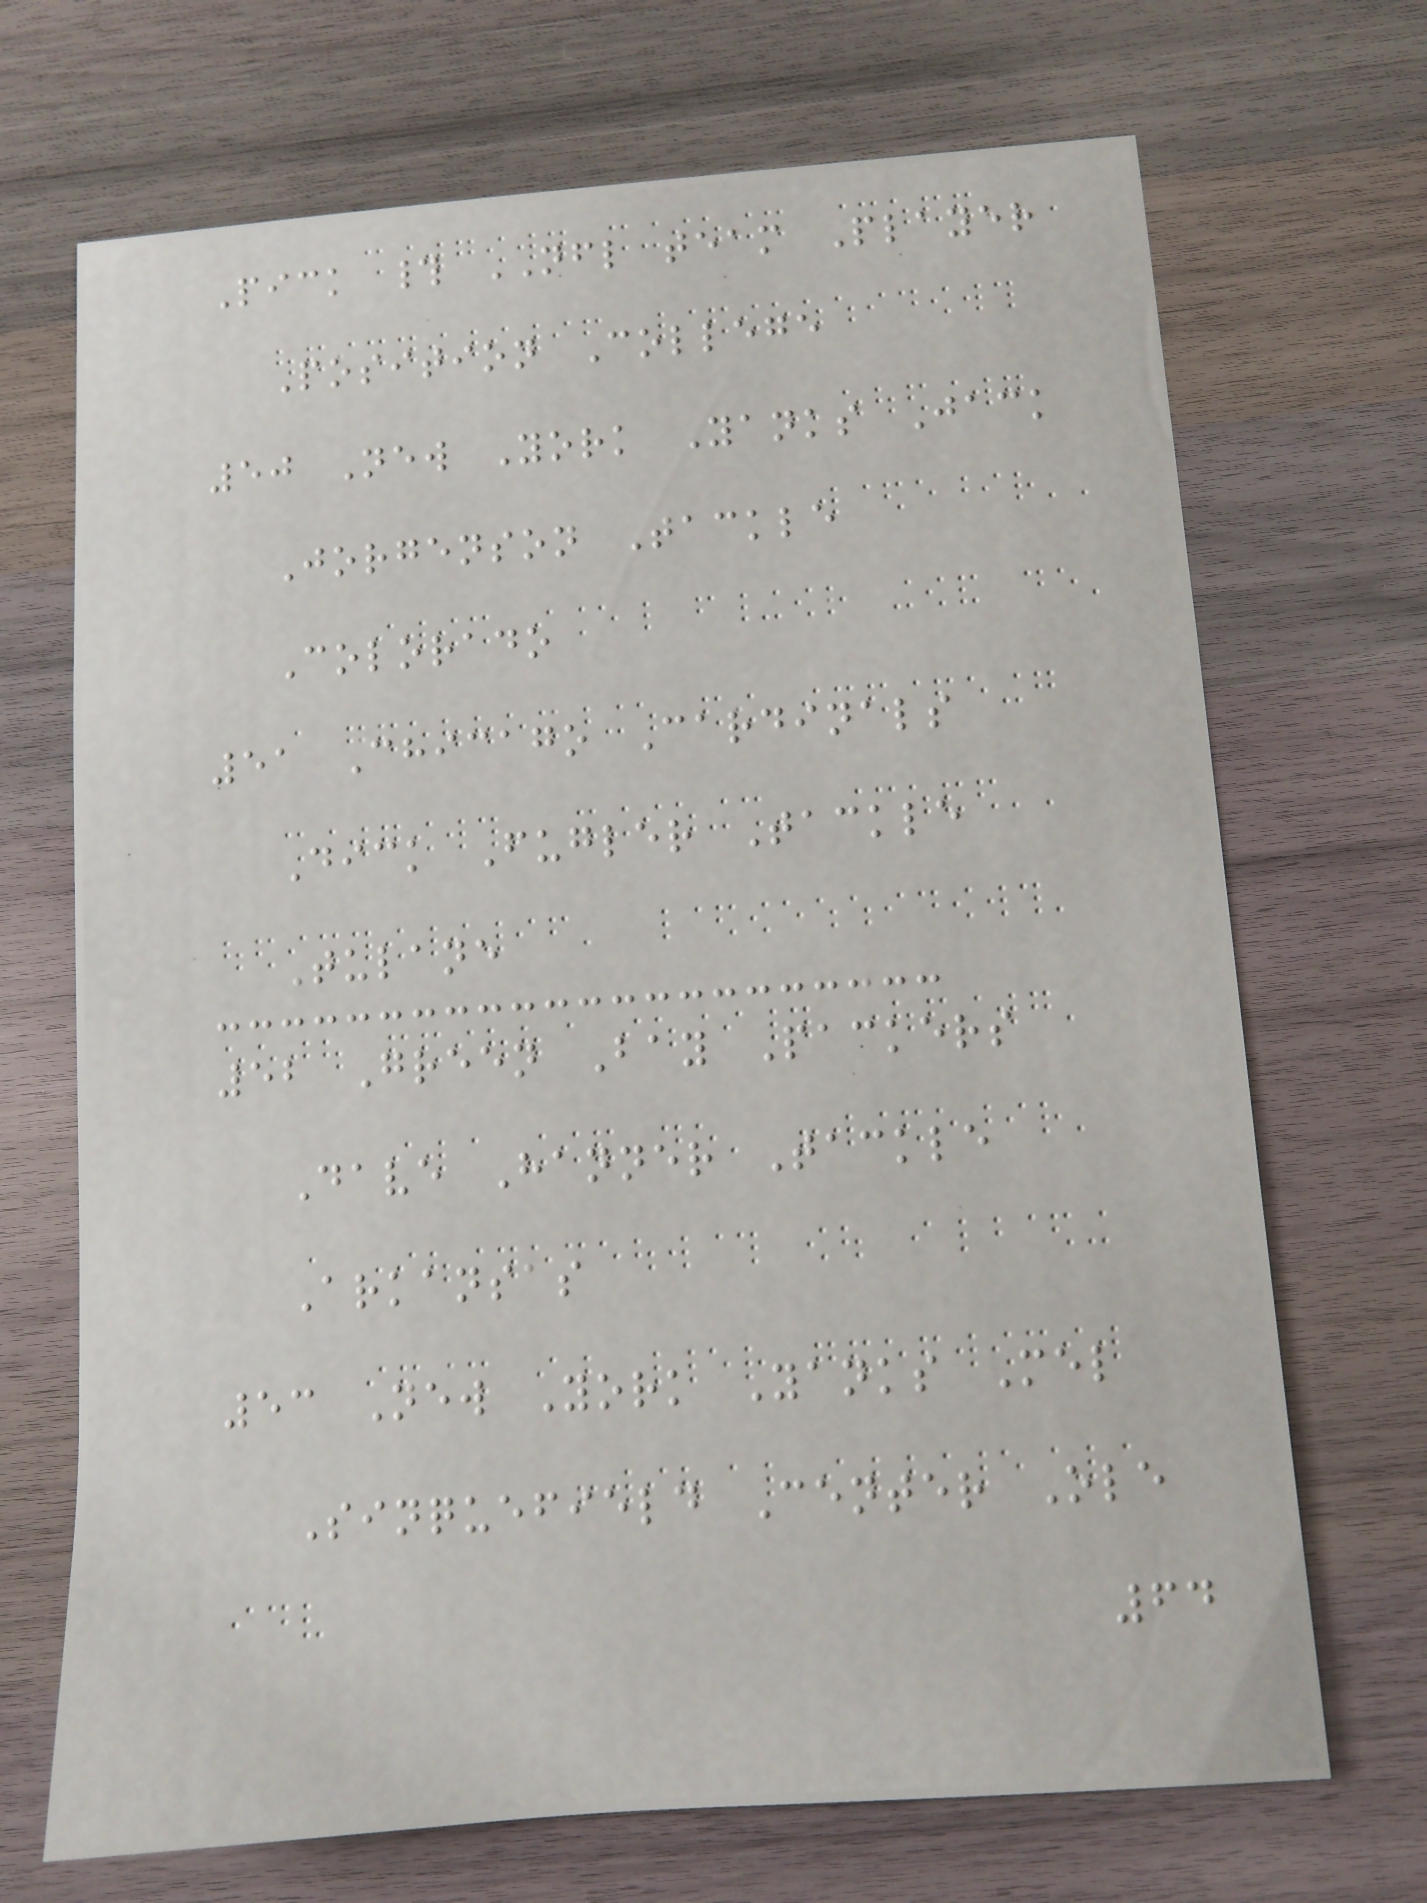Pick # NFL team Player
Position College
50 New York Yanks Jack
Jorgenson Tackle
Colorado
51 Chicago Cardinals
Dick Fugler Tackle
Tulane
52 Green Bay Packers
Dave Hanner Tackle
Arkansas
53 New York Yanks Mel
Sinquefield Center Ole
64
